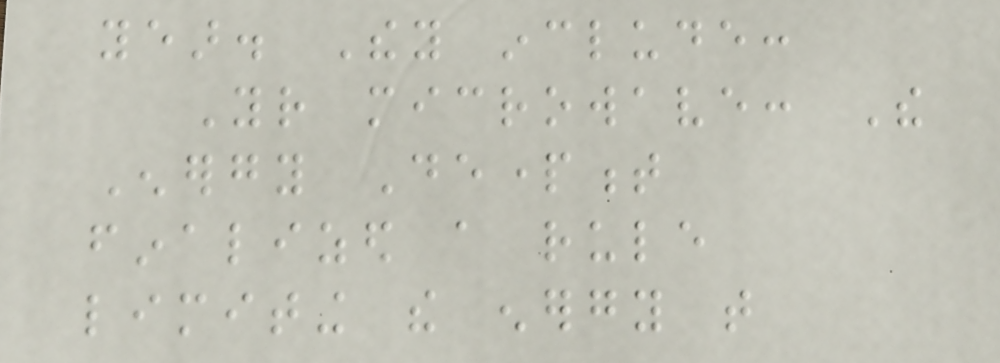year. They include:
Your microwave: The
Energy Department
finalized a rule
limiting the energy that
